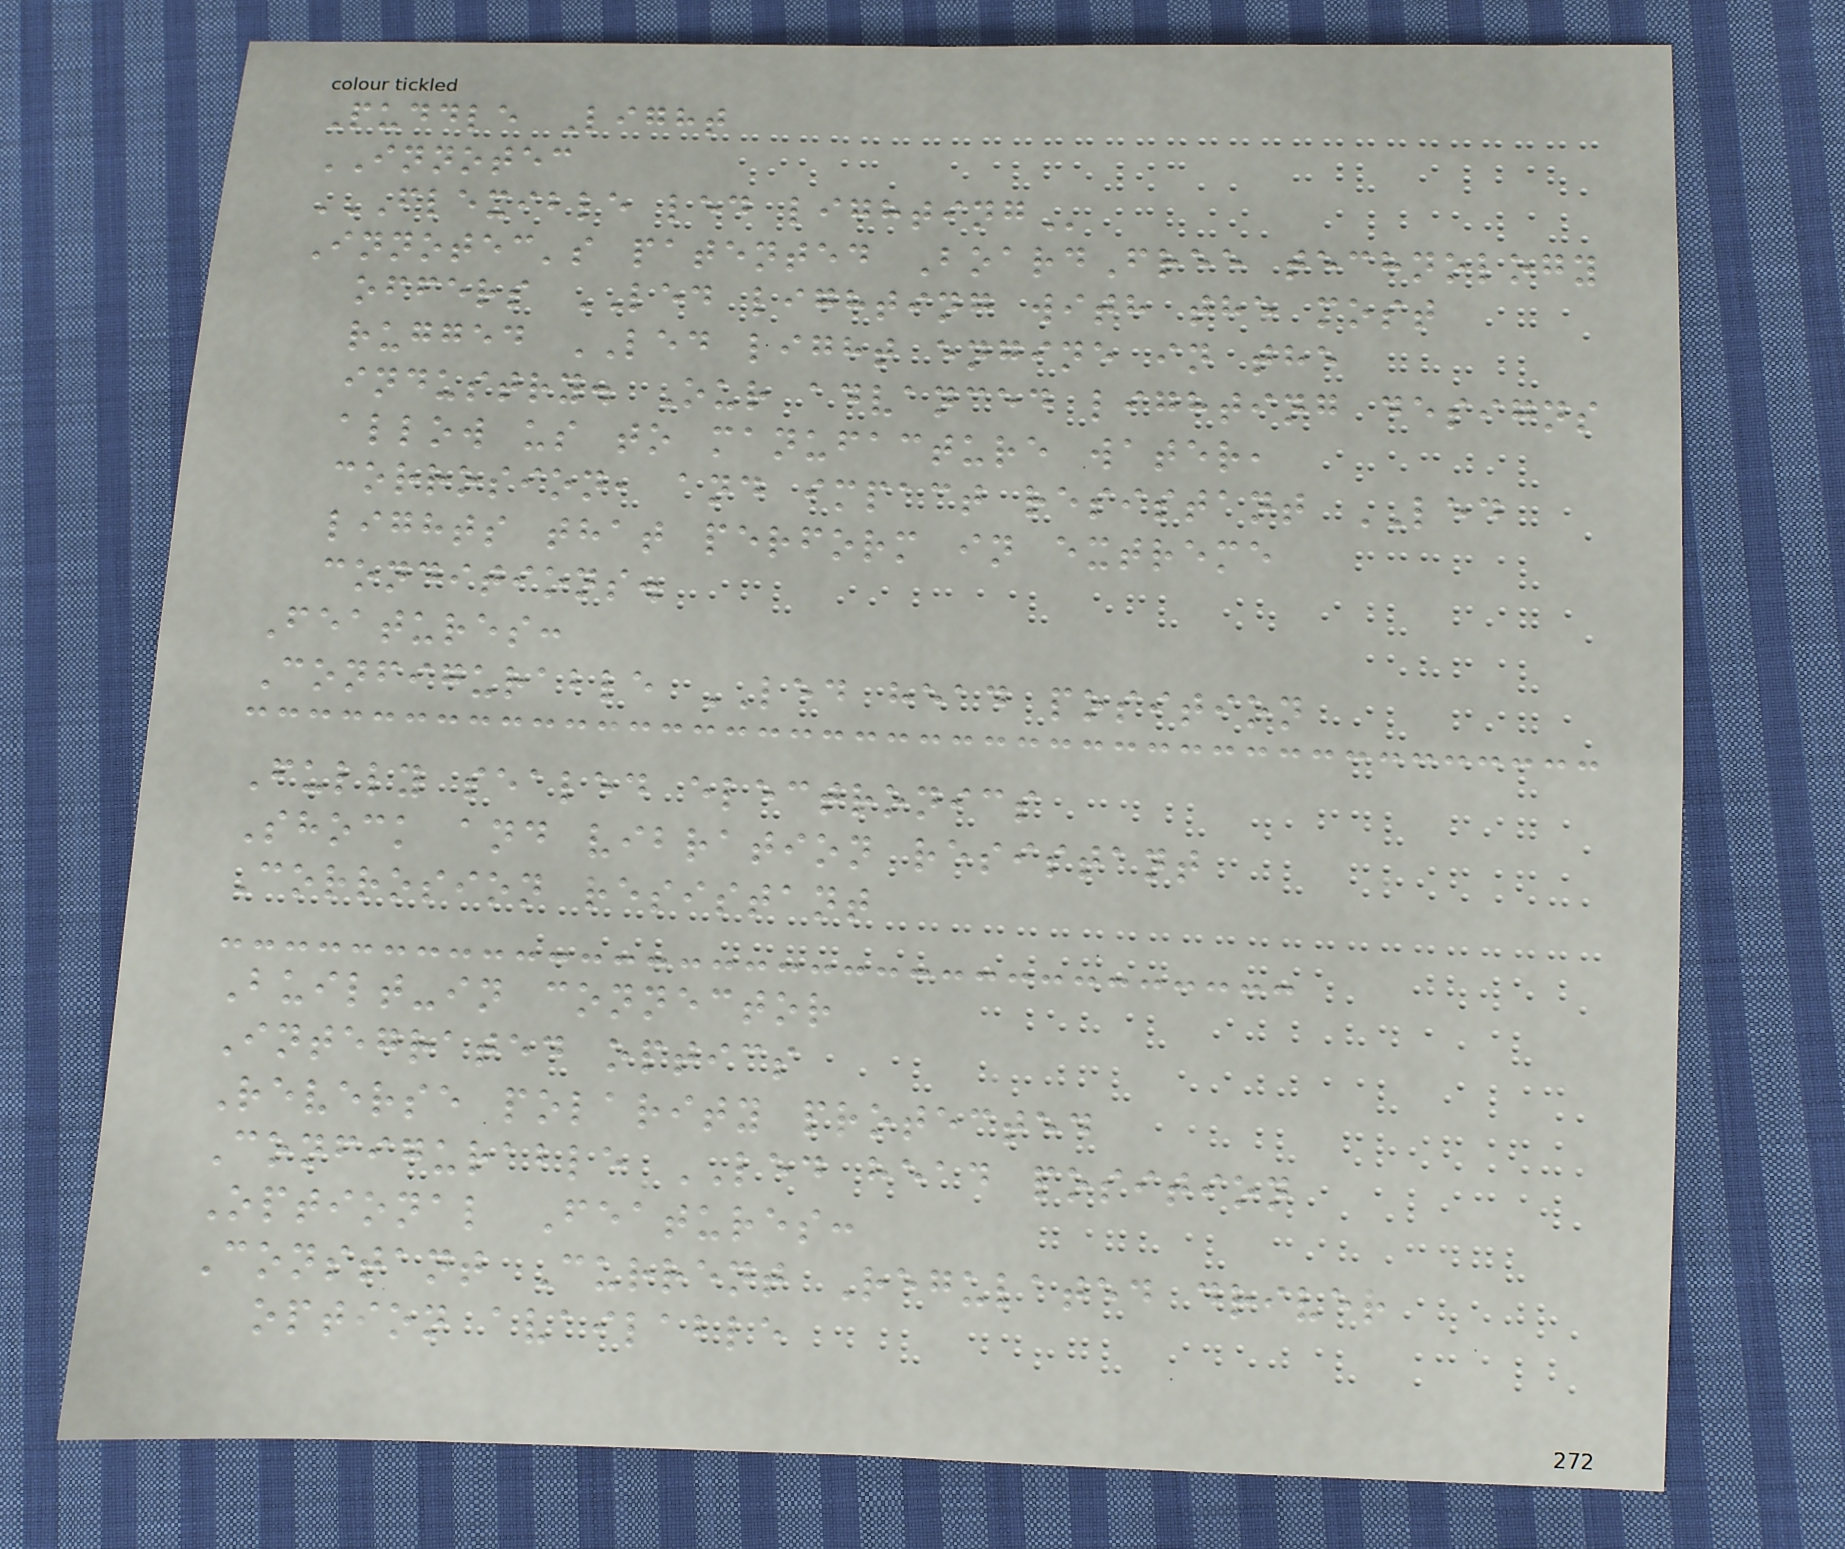Puddle Light
INNOTEC
FLEXIBLE LED LIGHTING
Innotec's patented BoardFree technology
offers LED lighting with the most
rugged LED light engine in the
industry. Our advanced lighting designs
allow us to manufacture water,
corrosion, and impact resistant LED
lights that perform in extreme
conditions.
Features:
Configurable LED head position
Fully sealed electronics
Shock and vibration resistant
Corrosion resistant
Built-in connector
Integrated optics
Reverse polarity protected
Configurable LED head position
Optional Features:
Constant Current Regulated driver
option available
